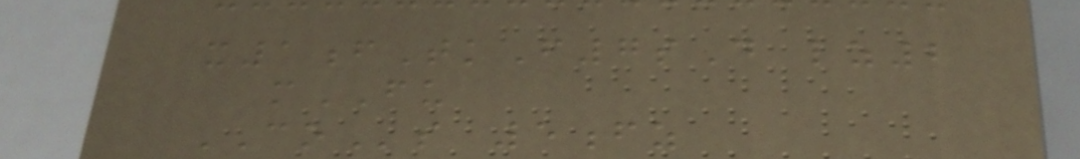x1fTkF7sD lz2
mFU
COs 5fz
